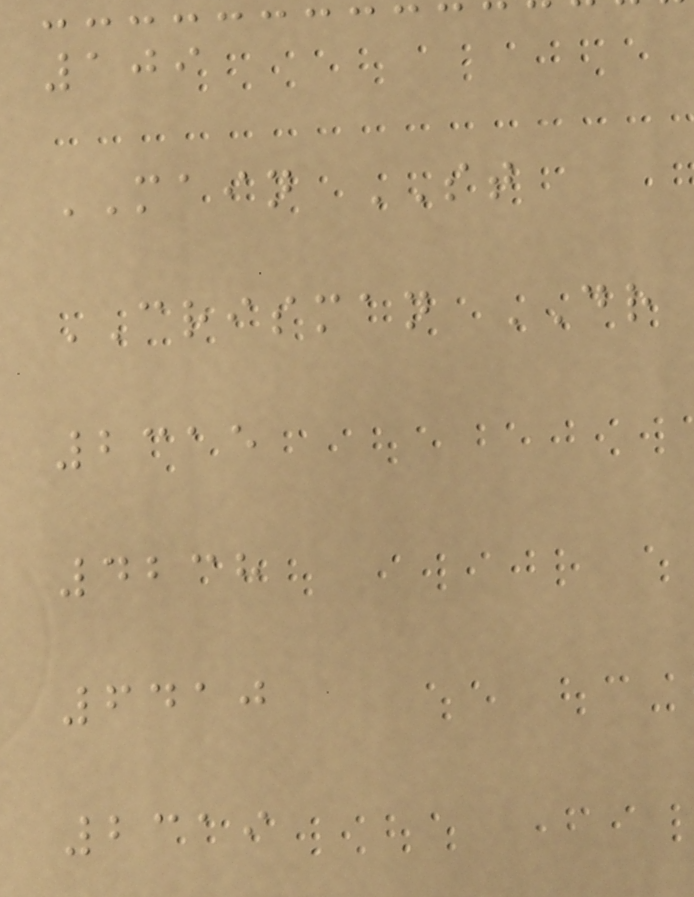109
MAIN ST
CRISMAN DR
2315
4238
6410
2319
